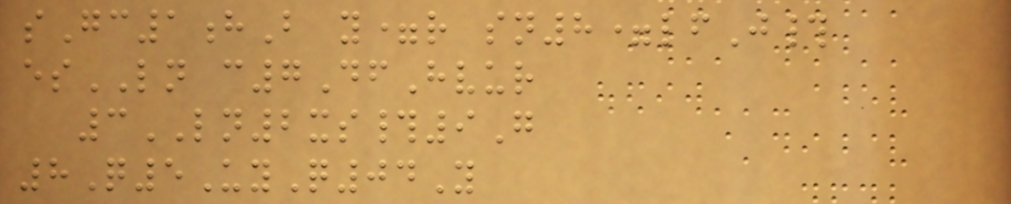sGc1hB y=r sn8=lfJ#
esLN c7DfHvur
3LN2xs#9G
8Q5UyQ04Y
